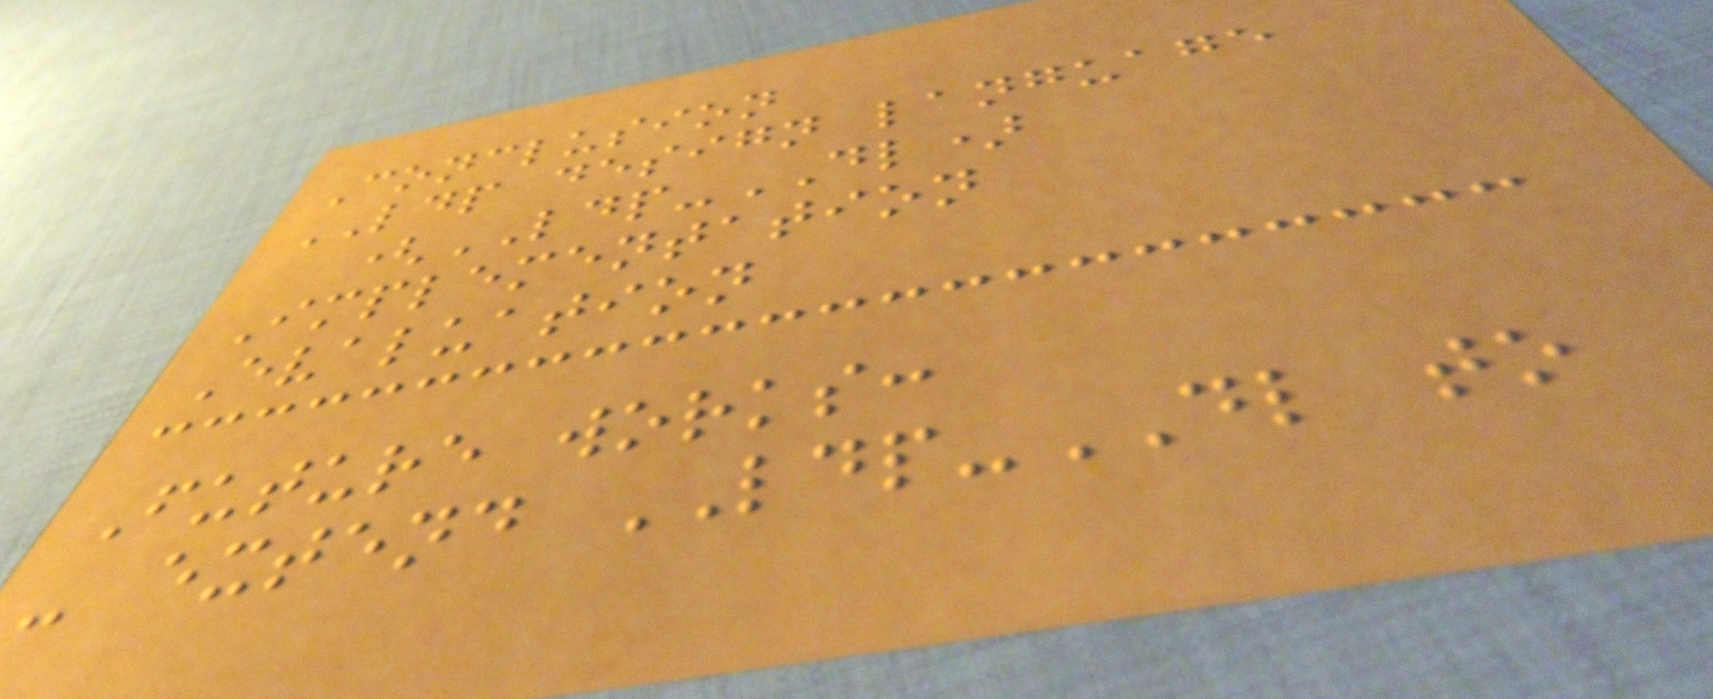Conclusion
LDP design language
(LDP-DL)
Implementation
Evaluation
Future works:
- extend LDP-DL to
